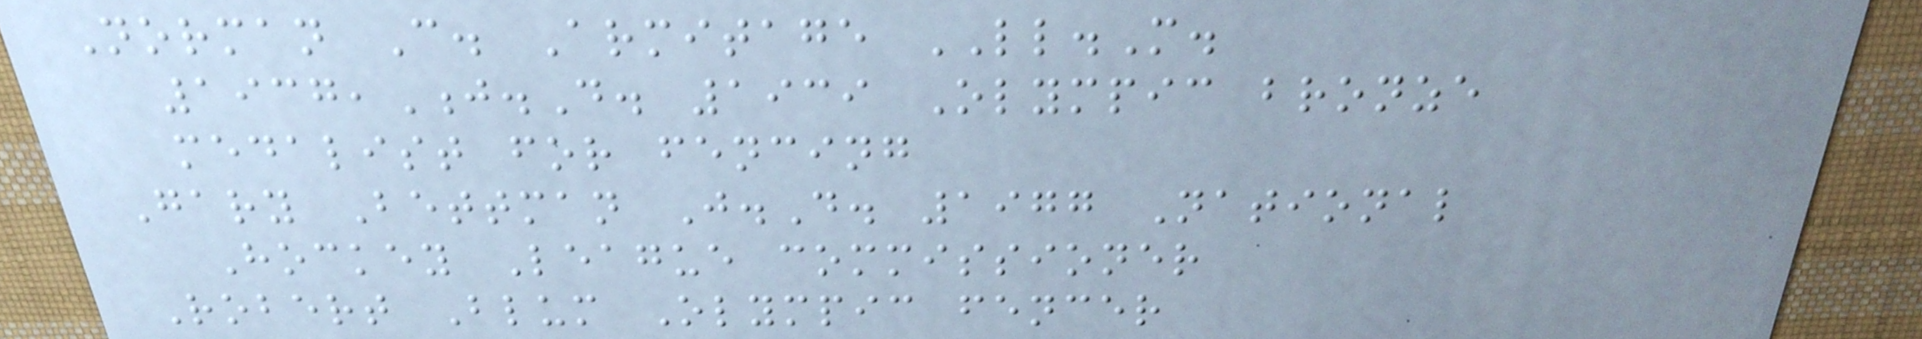Norman C. Armitage LL.M.
1937,J.D. 1939 Olympic bronze
medalist for fencing
Gary Bettman J.D. 1977 National
Hockey League commissioner
Robert Blum Olympic fencer
